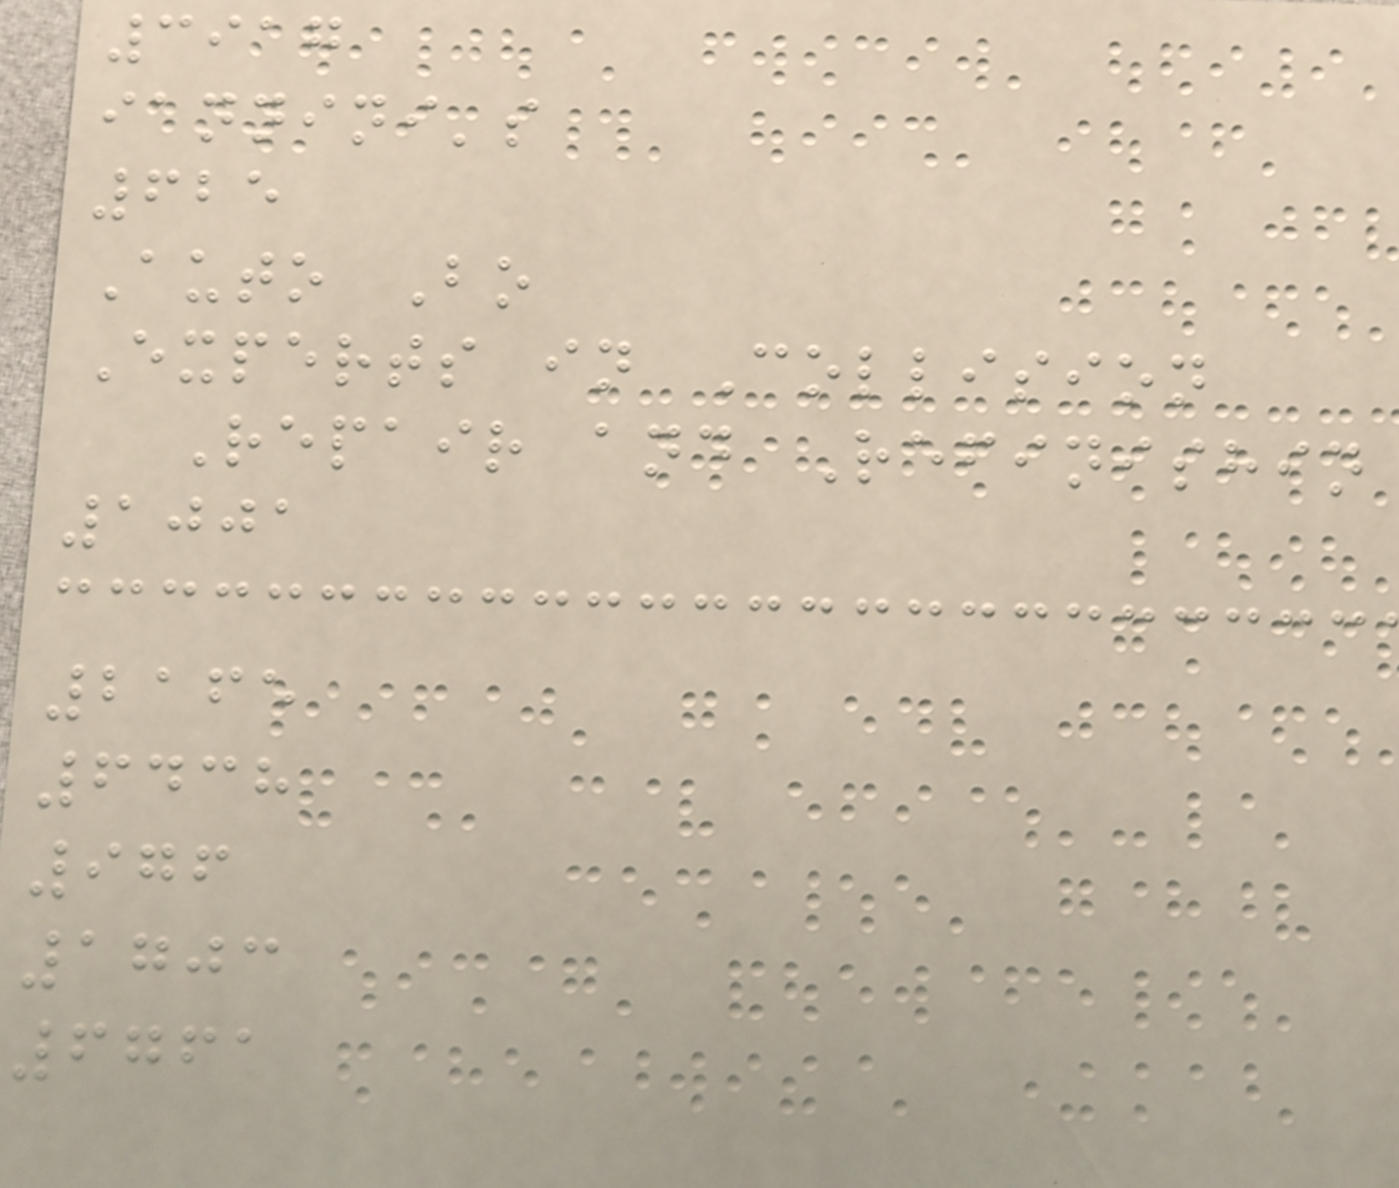3917
iannini's
625
Auto Bo
Experts in Collision
Repair and Refinishin
1001
2165
6438
976
1703
6761
